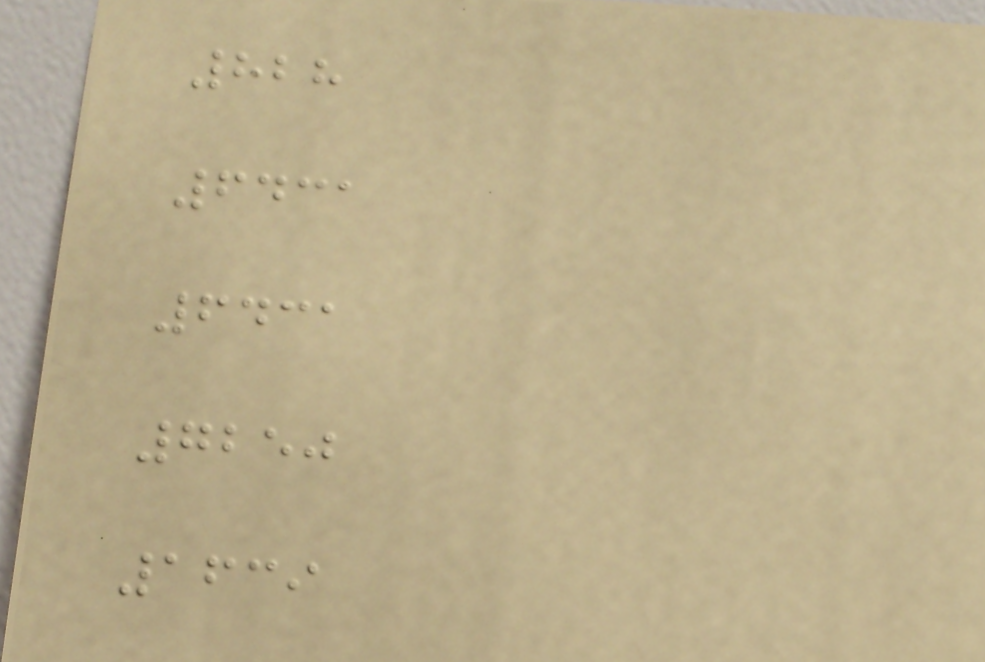828
6431
6431
7250
1639
